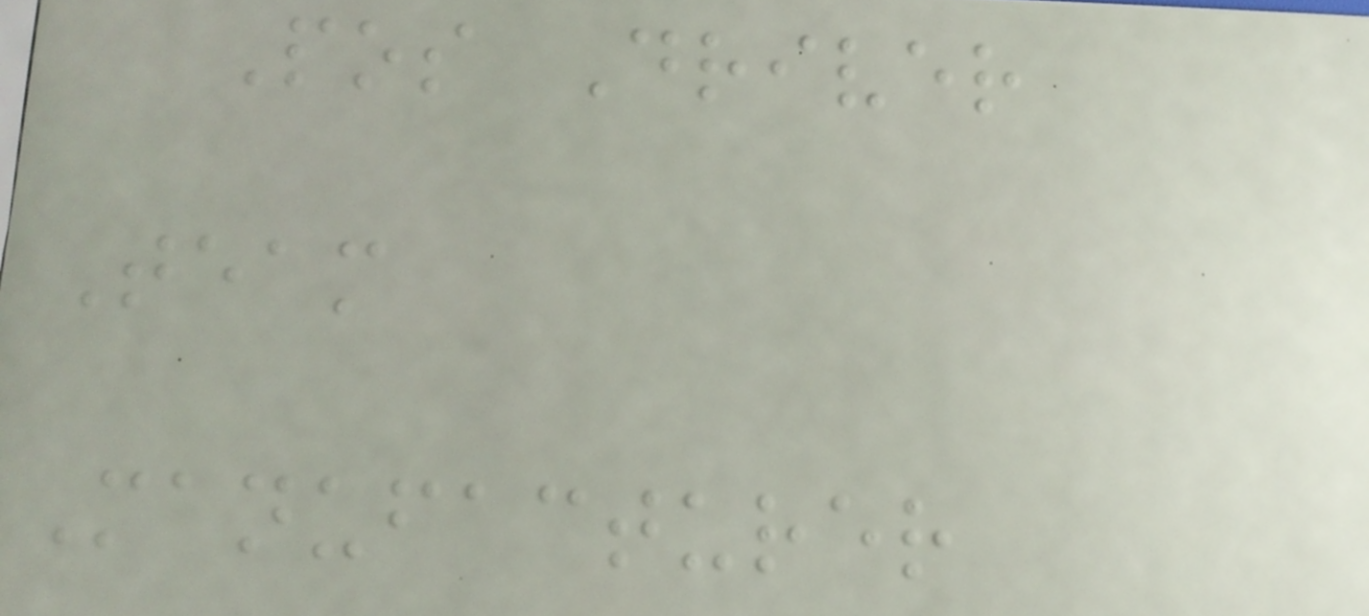Pos Driver
Team
Manufacturer
